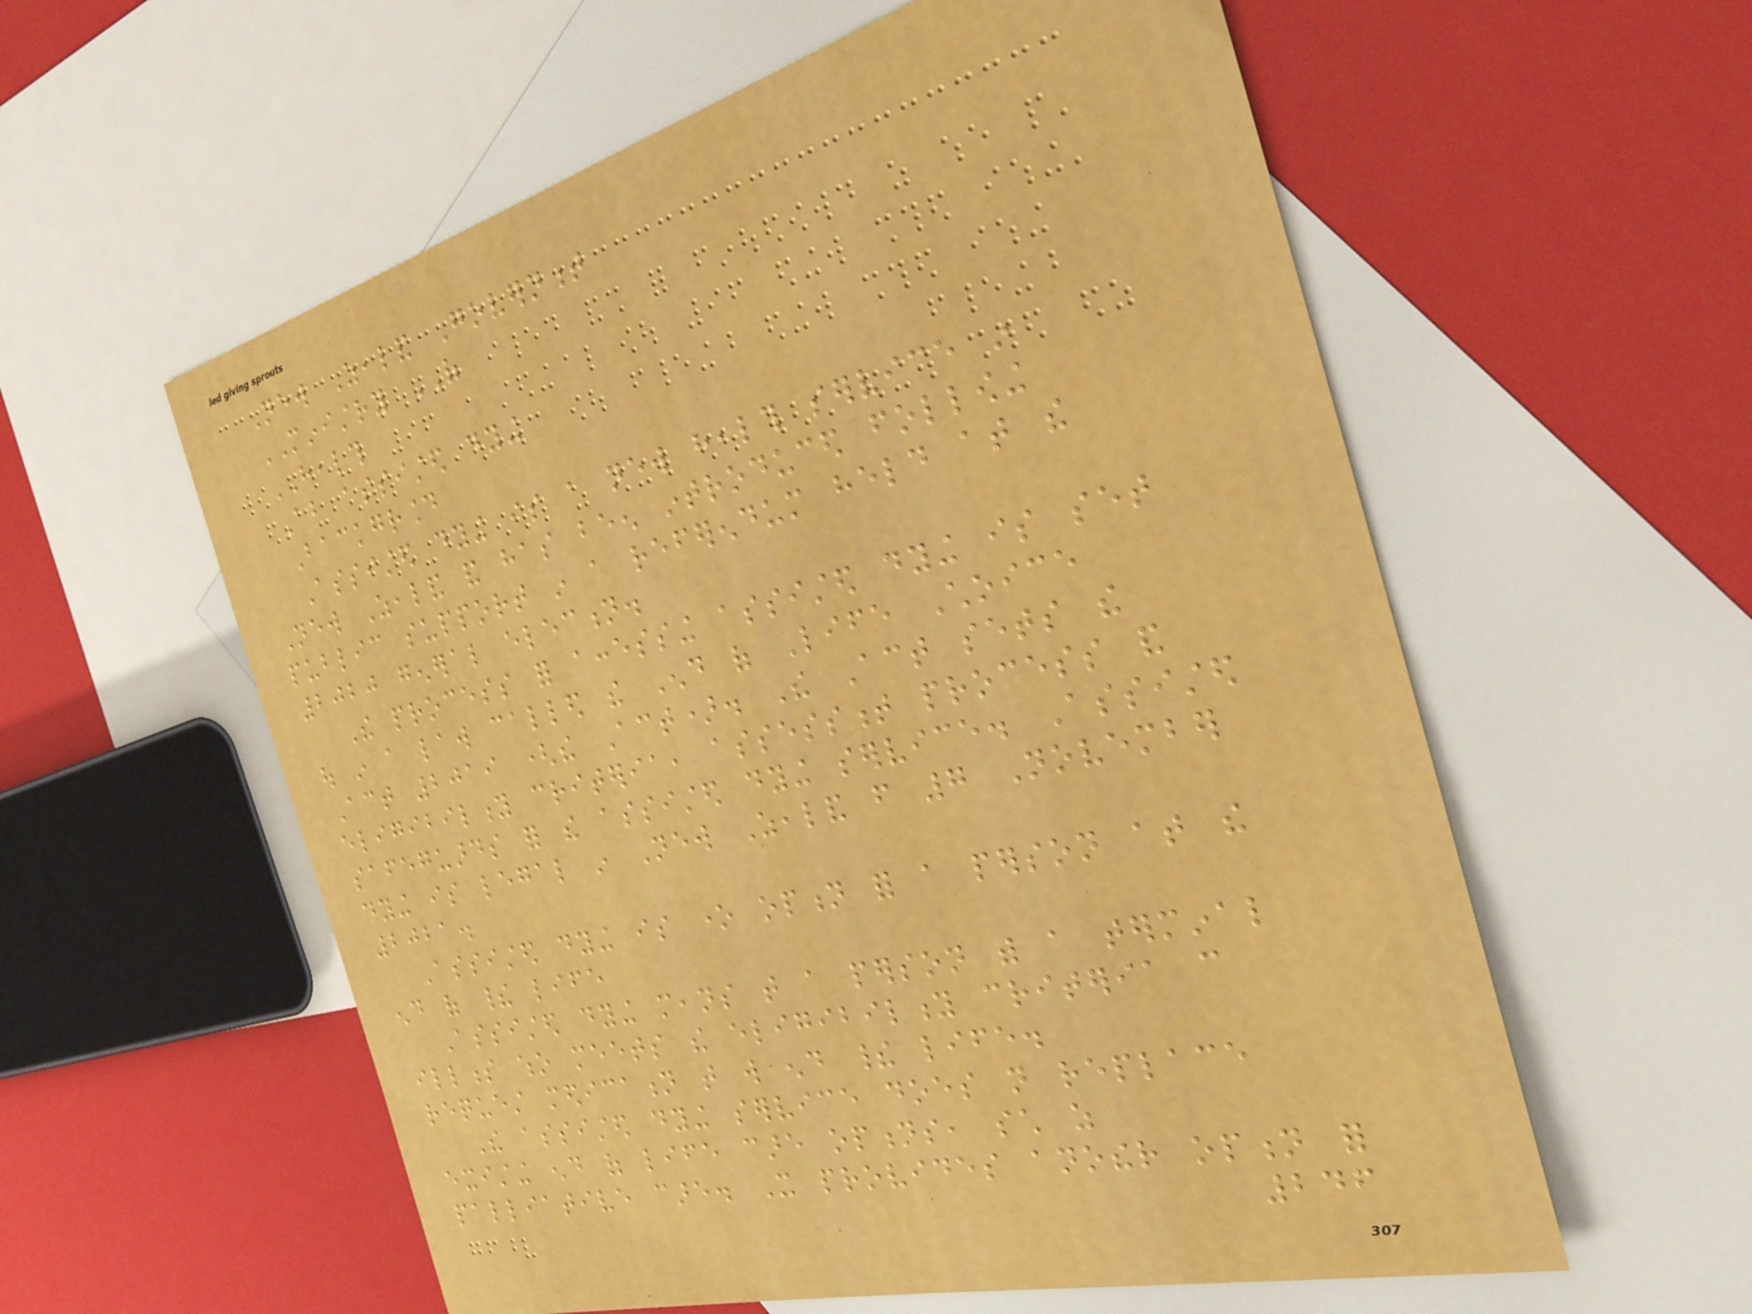New Zealand Government
MINISTRY OF
HEALTH
About assisted dying
Background
Assisted dying is a new health service in
New Zealand and has been introduced following
public support in a referendum held at the
2020 general election.
The process for accessing assisted dying is set
out in a law called the End of Life Choice
Act 2019 (the Act). The Act sets the
eligibility criteria, assessment process and
safeguards for the assisted dying service. Assisted
dying is legal in New Zealand from 7 November
2021.
Assisted dying is one option for a person at the
end of their life
Assisted dying means that a person with a terminal
illness who meets the eligibility criteria can
request medication that will end their life.
The assisted dying service does not replace
existing end of life care options, such as
palliative care. It provides another option for
246
